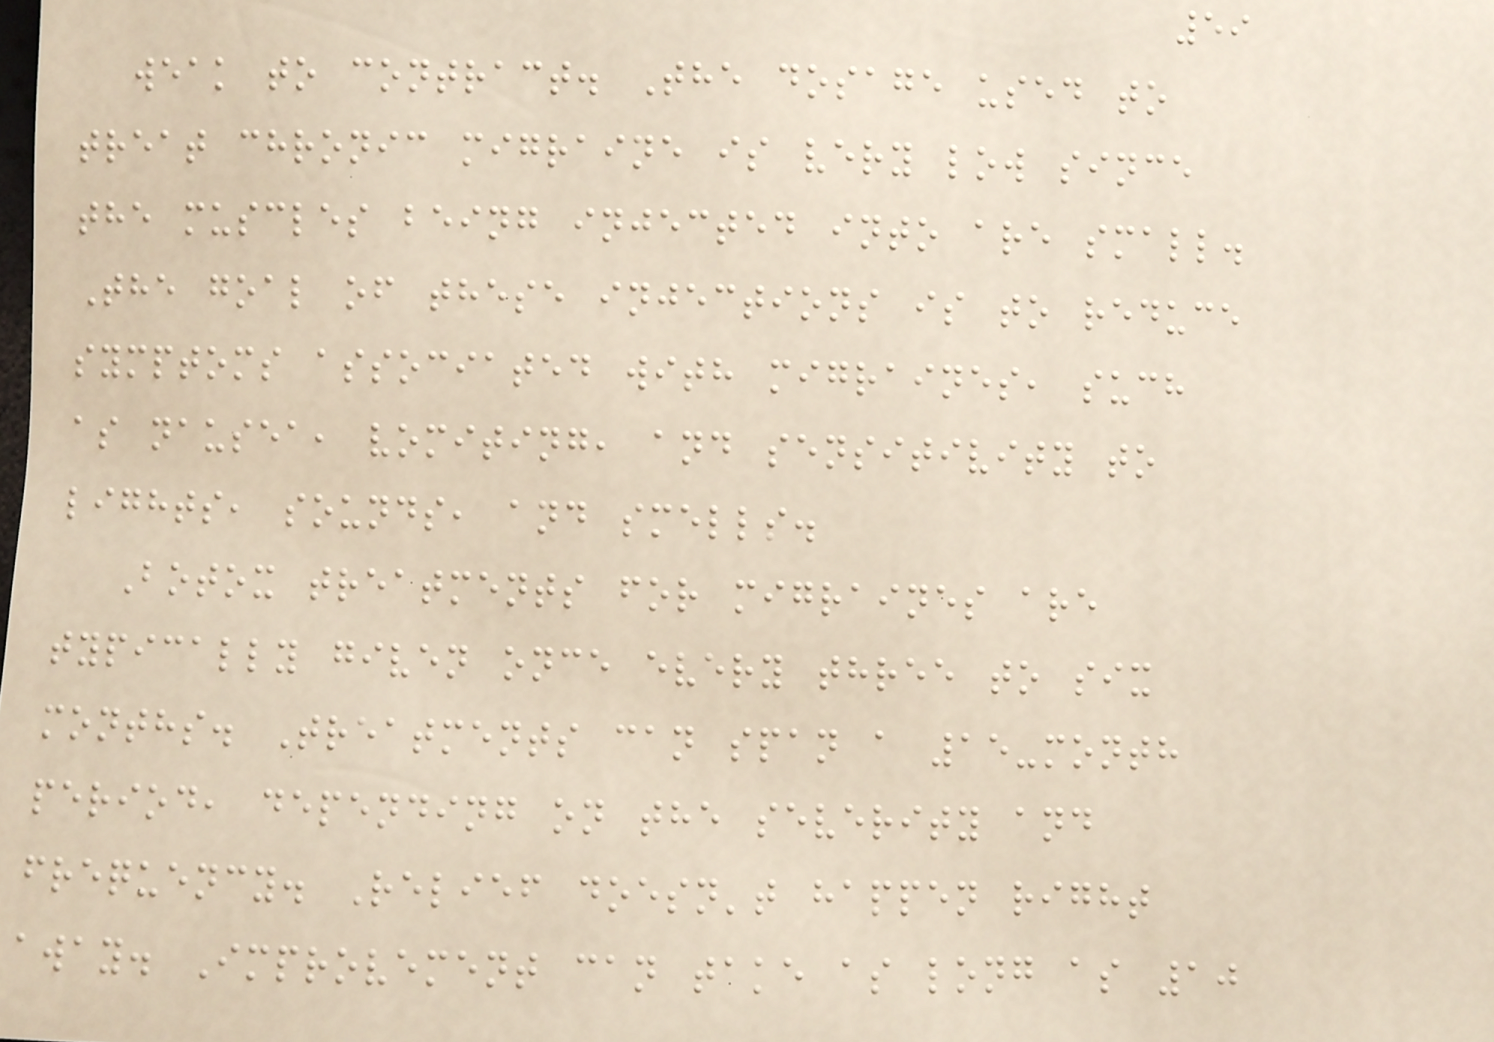59
weak to contract. The dosage used to
treat chronic migraine is very low since
the muscles being injected into are small.
The goal of these injections is to reduce
symptoms associated with migraines, such
as nausea, vomiting, and sensitivity to
lights, sounds, and smells.
Botox treatments for migraines are
typically given once every three to six
months. Treatments can span a 15-month
period, depending on the severity and
frequency. Relief doesn't happen right
away. Improvement can take as long as 10
